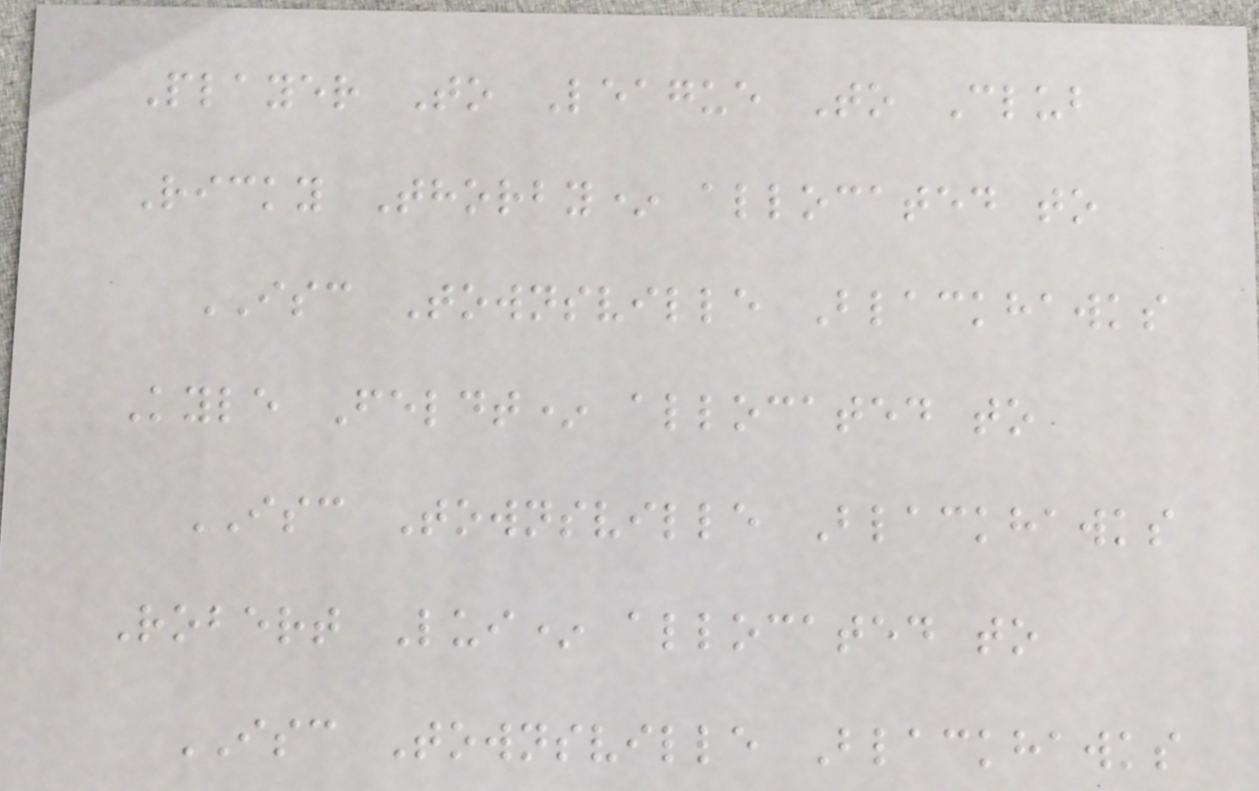Player To League To Club
Ricky Thorby* allocated to
ISC Townsville Blackhawks
Kyle Feldt* allocated to
ISC Townsville Blackhawks
Robert Lui* allocated to
ISC Townsville Blackhawks
